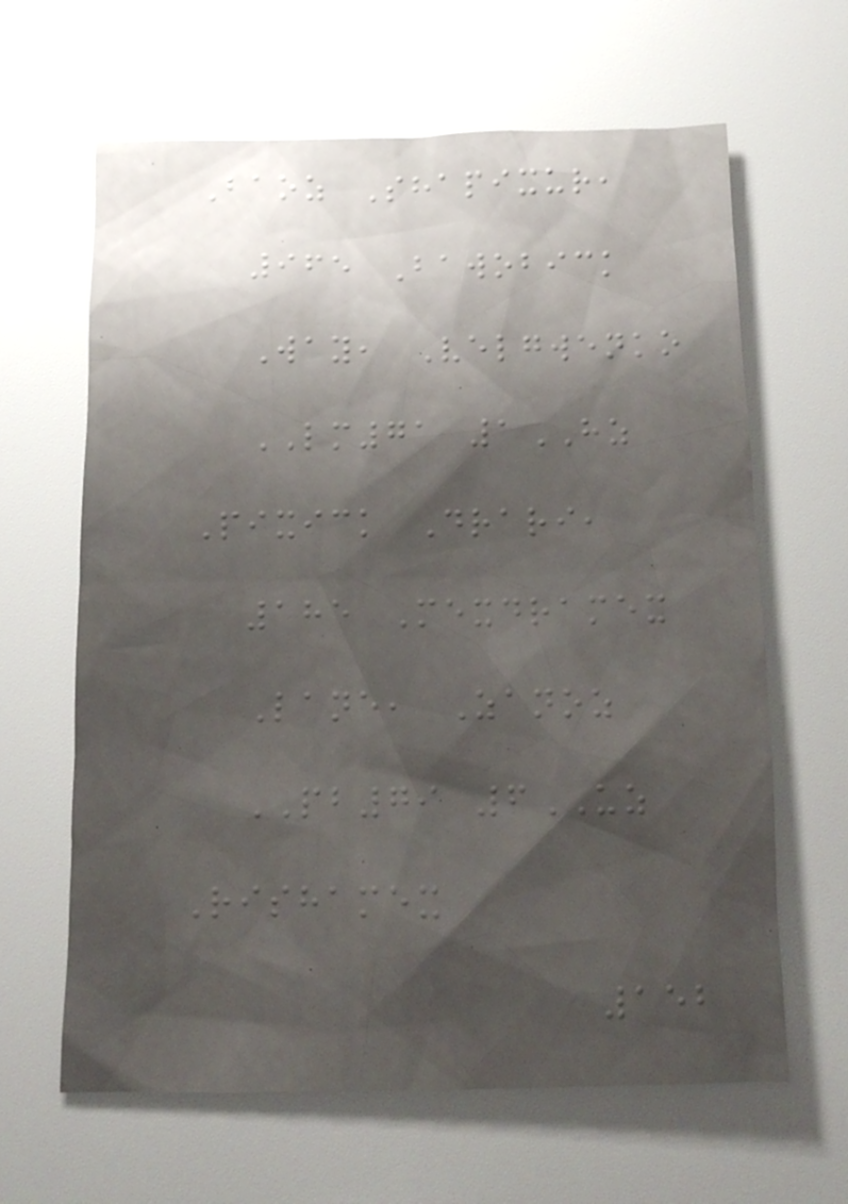Baoz Shapixur,
965 Bawobick
Way, Velgwenko
LM71 1HZ
Pixick Drari,
185 Mexdramex
Lane, Zanoz
PB79 6UZ
Rishamex
152
